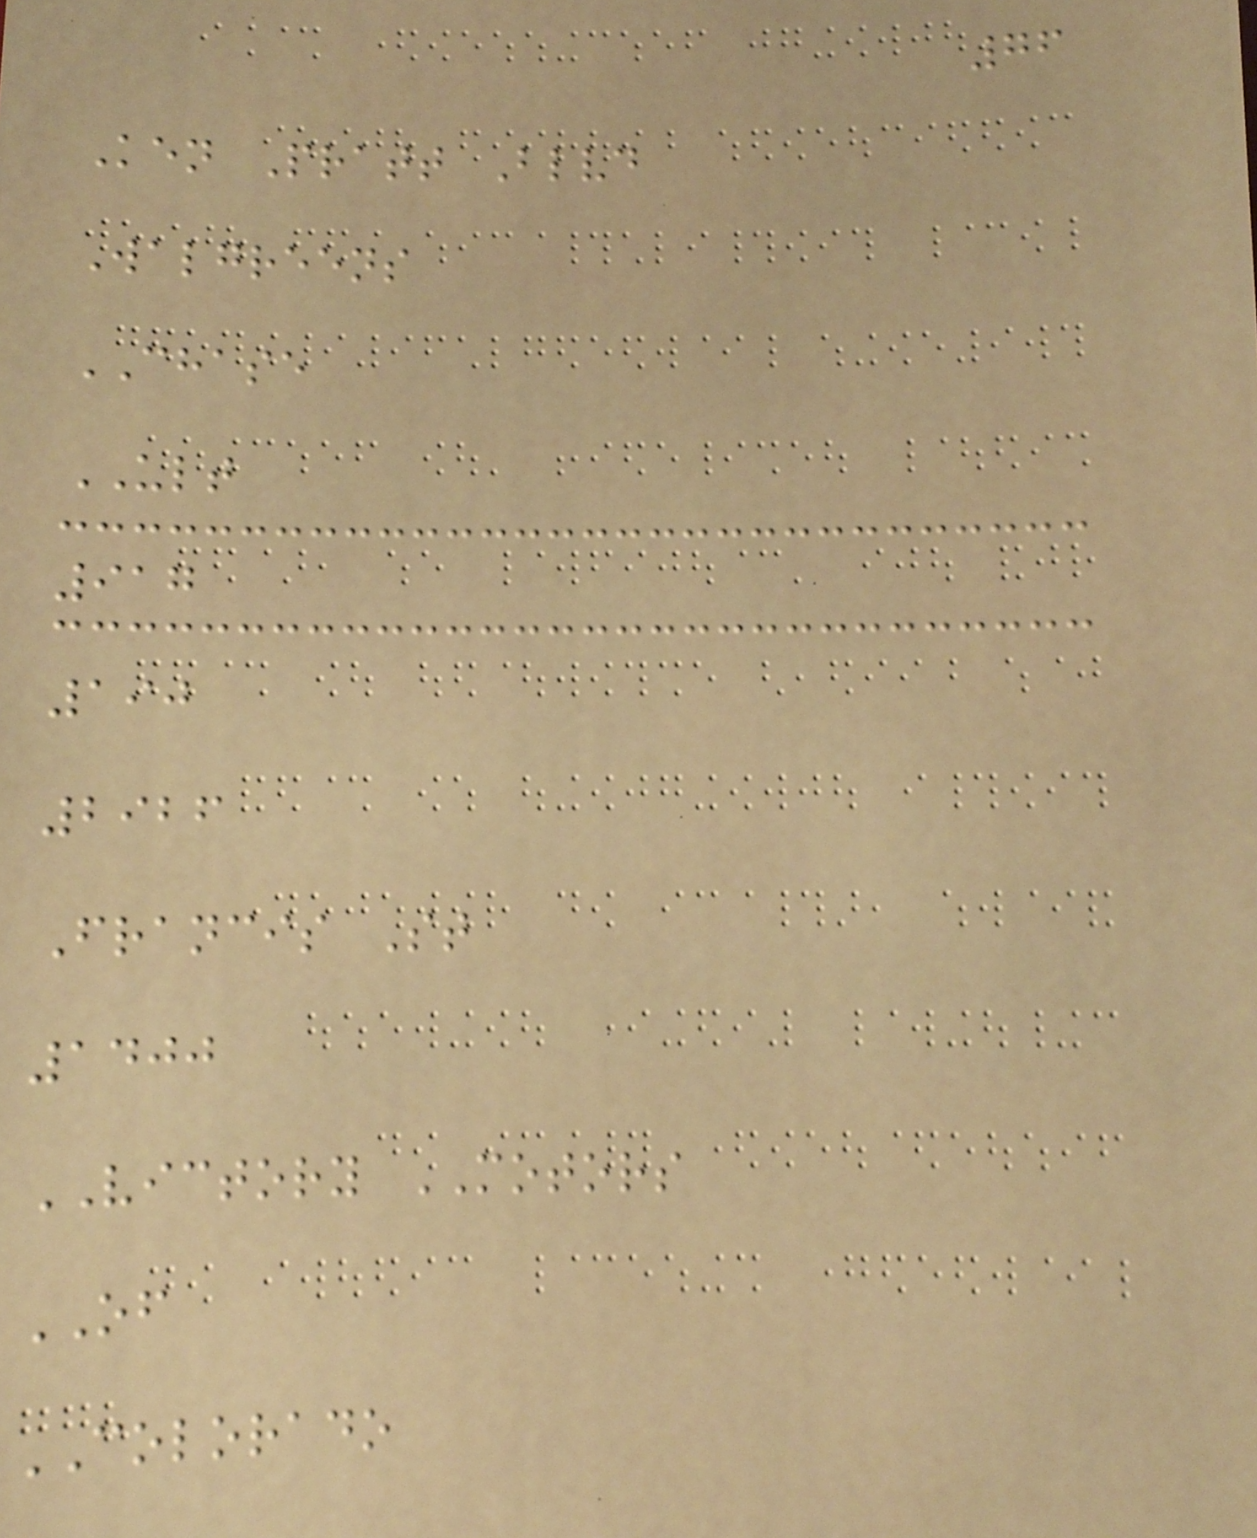76
Ken Pratt Blvd
Walgreens
CHASE
ULT
917
190
2926
Francis St
1400
VICTORY MOTORS
OF
COLORADO
